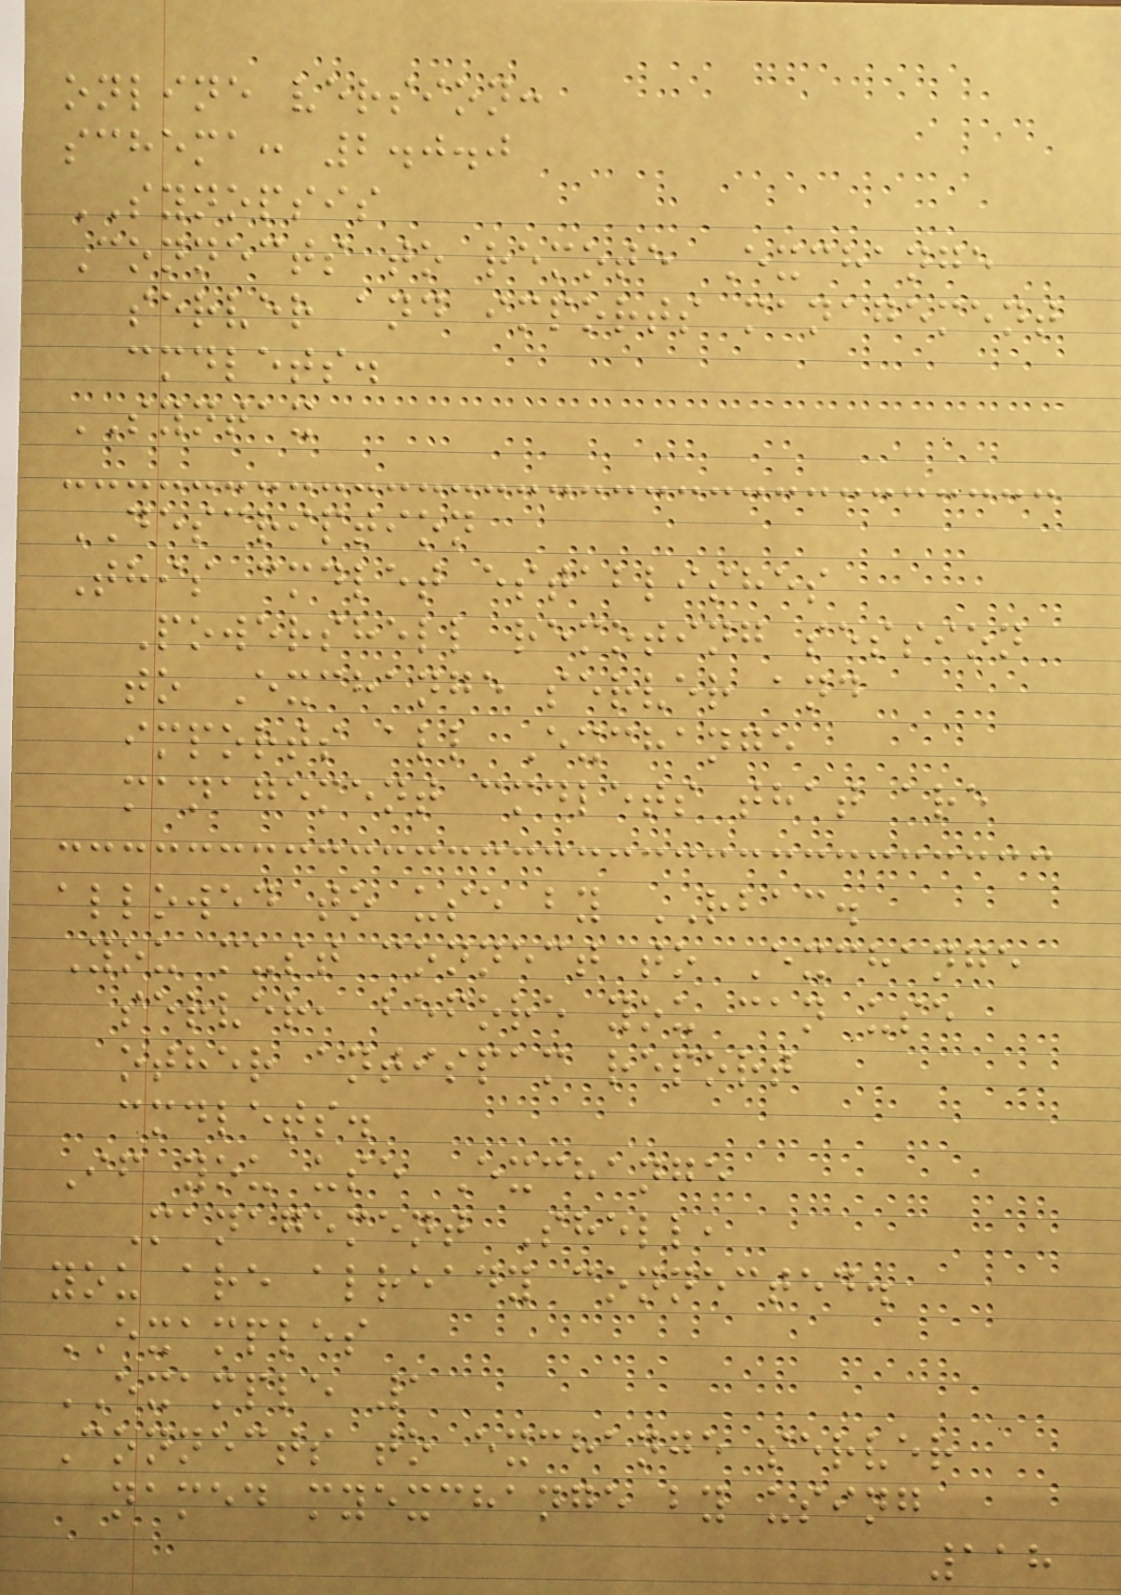online version:
schema: 2.0.0
SYNOPSIS
Connects to remote Exchange
server and imports management
cmdlets.
SYNTAX
DESCRIPTION
This cmdlet establishes
Powershell remoting session
to Exchange server and
imports all Exchange
management cmdlets that are
allowed to use by RBAC.
You must connect to Exchange
server, before you can use
other antispam report
cmdlets.
If you use Exchange
Management Shell,
you are already connected.
EXAMPLES
EXAMPLE 1
Connects to exchange server
named myexchange by using
118
